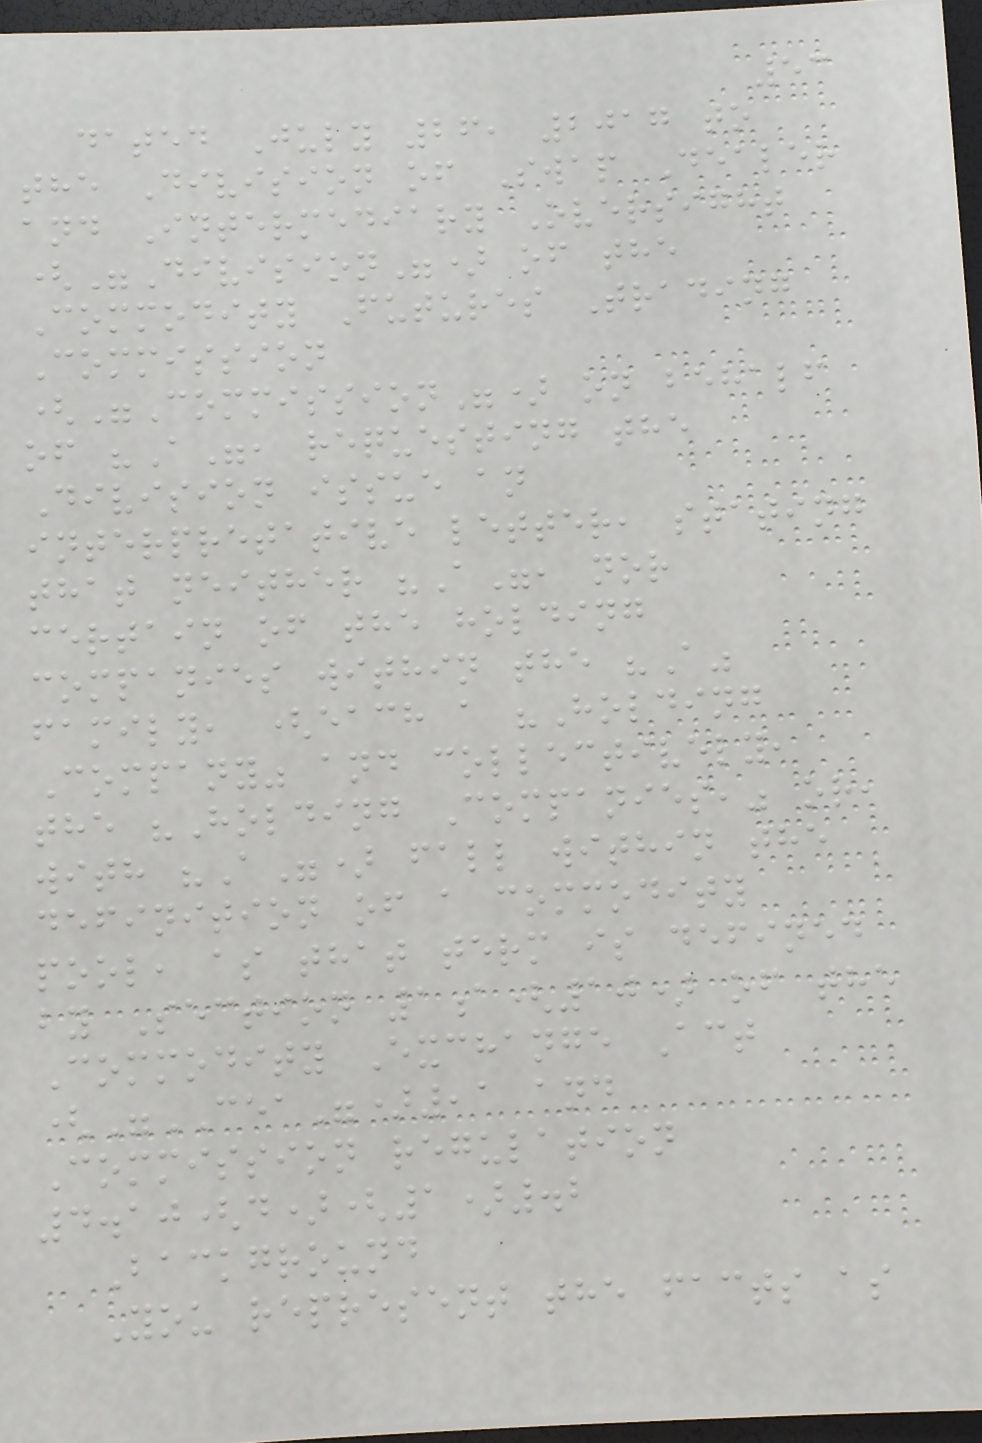53
dated July 26, 2017 to
the Division of Swap Dealer
and Intermediary Oversight
("Division") of the
Commodity Futures Trading
Commission
("Commission") on behalf
of "A", requesting the
Division issue an
interpretative letter, stating
that neither "A", nor
certain of the holding
companies within the "A"
family, (each a "Holding
Company" and collectively,
the "Holding Companies," or,
with "A") fall within the
definition of a commodity
pool, as that term is defined
by Section 1a(10) of the
Commodity Exchange Act
("CEA"),1 and
Commission regulation
4.10(d)(1).2
Background
You represent the facts as
